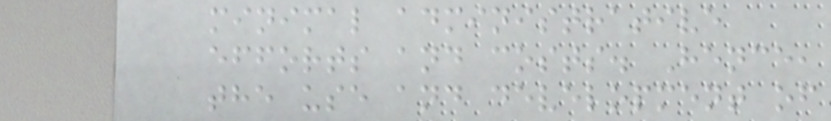minimal administrative
efforts and costs. Hence,
the use and development of
